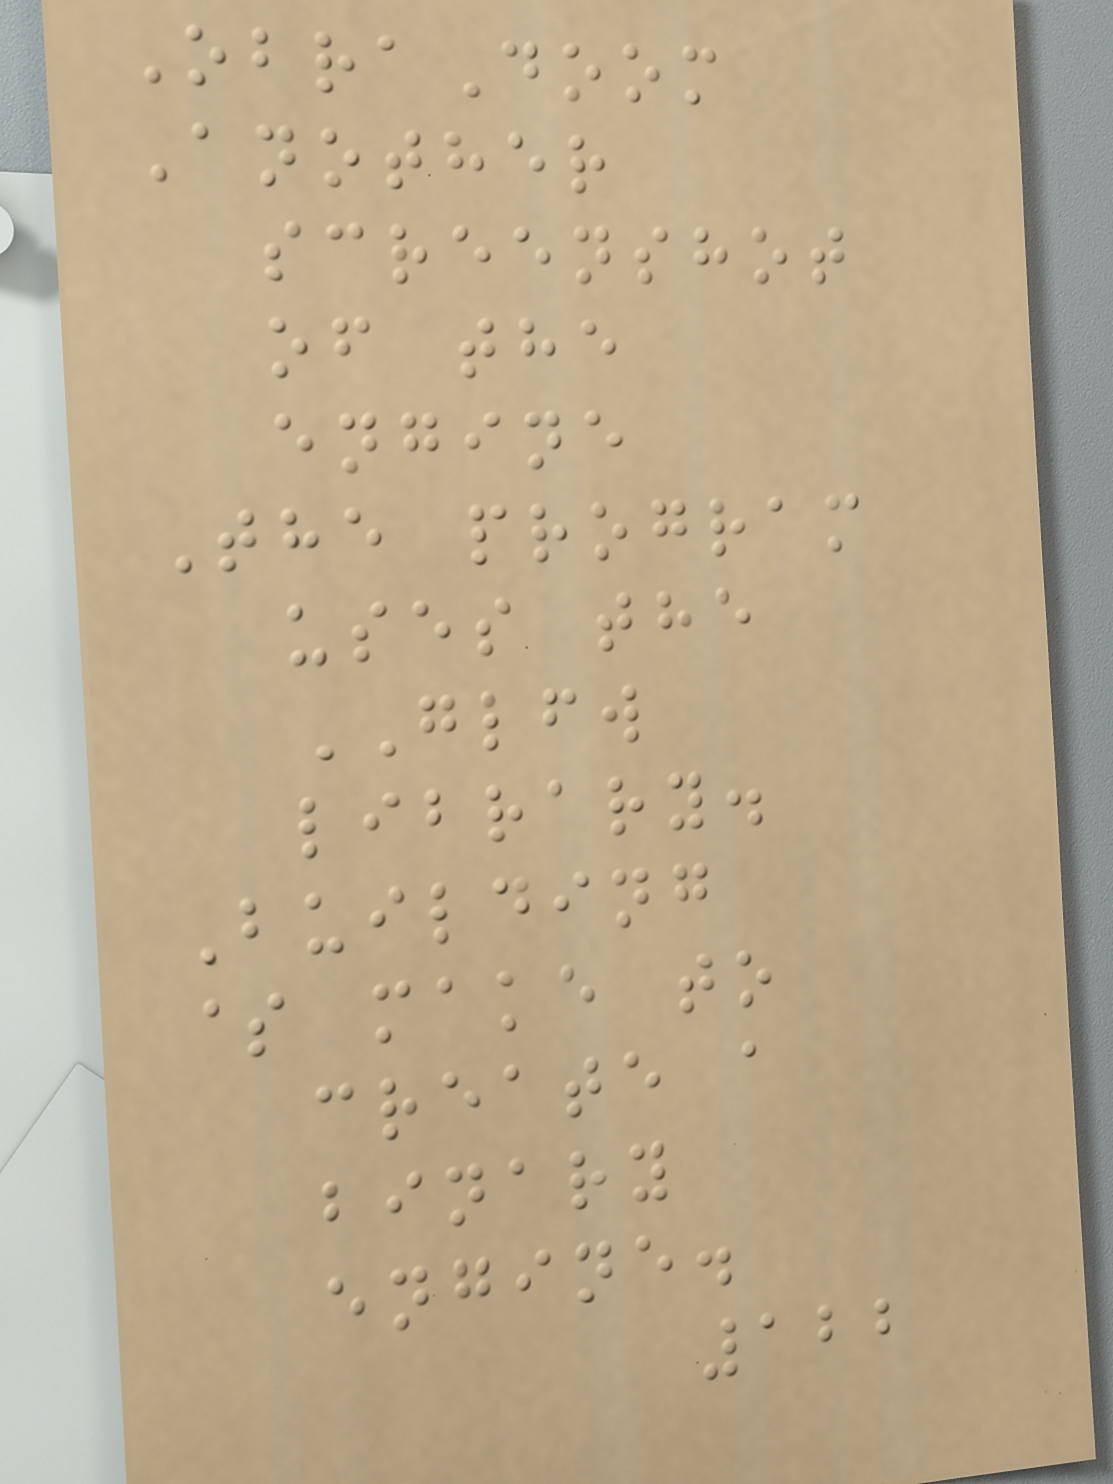ObraDoom
Another
screenshot
of the
engine
The program
uses the
GLFW
library.
Building
$ make to
create a
binary
engine.
122
